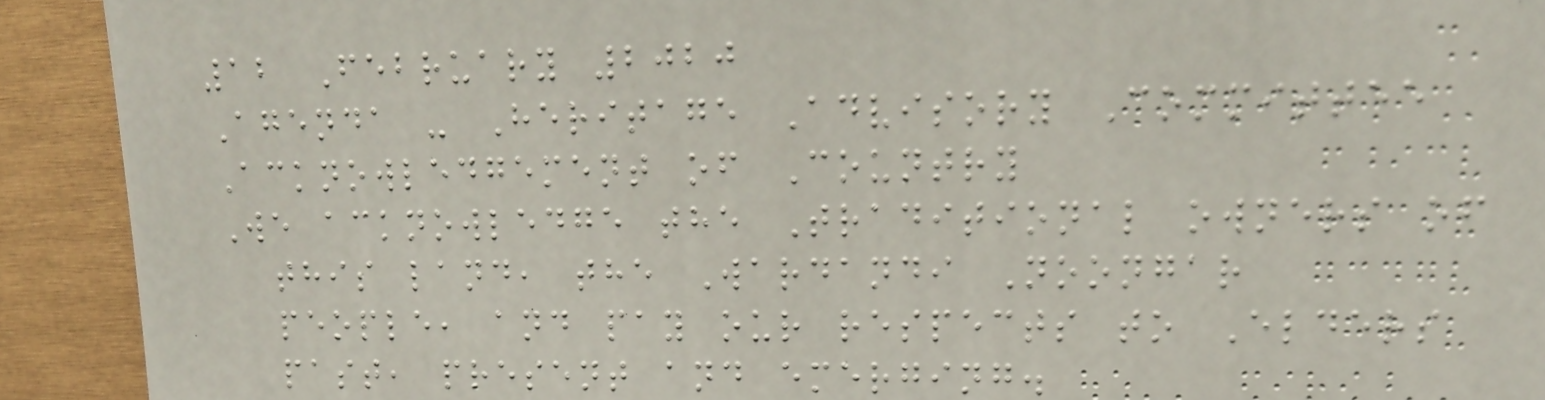12 February 2020
Agenda - Heritage Advisory Committee
Acknowledgement of Country
We acknowledge the Traditional owners of
this land, the Wardandi Noongar
people, and pay our respects to Elders
past, present and emerging.
